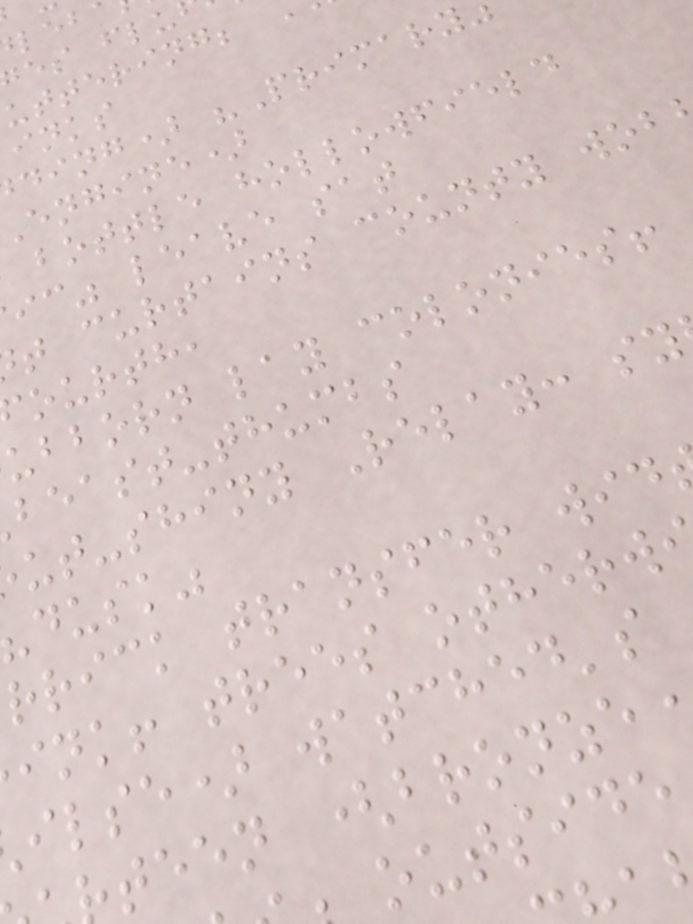uttering;
inks
ding) "Primary
engine)
bottle hollowfield
ic" leave sat
t curtains county wob
ourth,
ubborn lay colonies!
beast-thumbs
ut-shiny Relay: sy
dusk"
rrick transfer wid
ink! trees otherw
ilse) watched's
teen (bronze
outside
